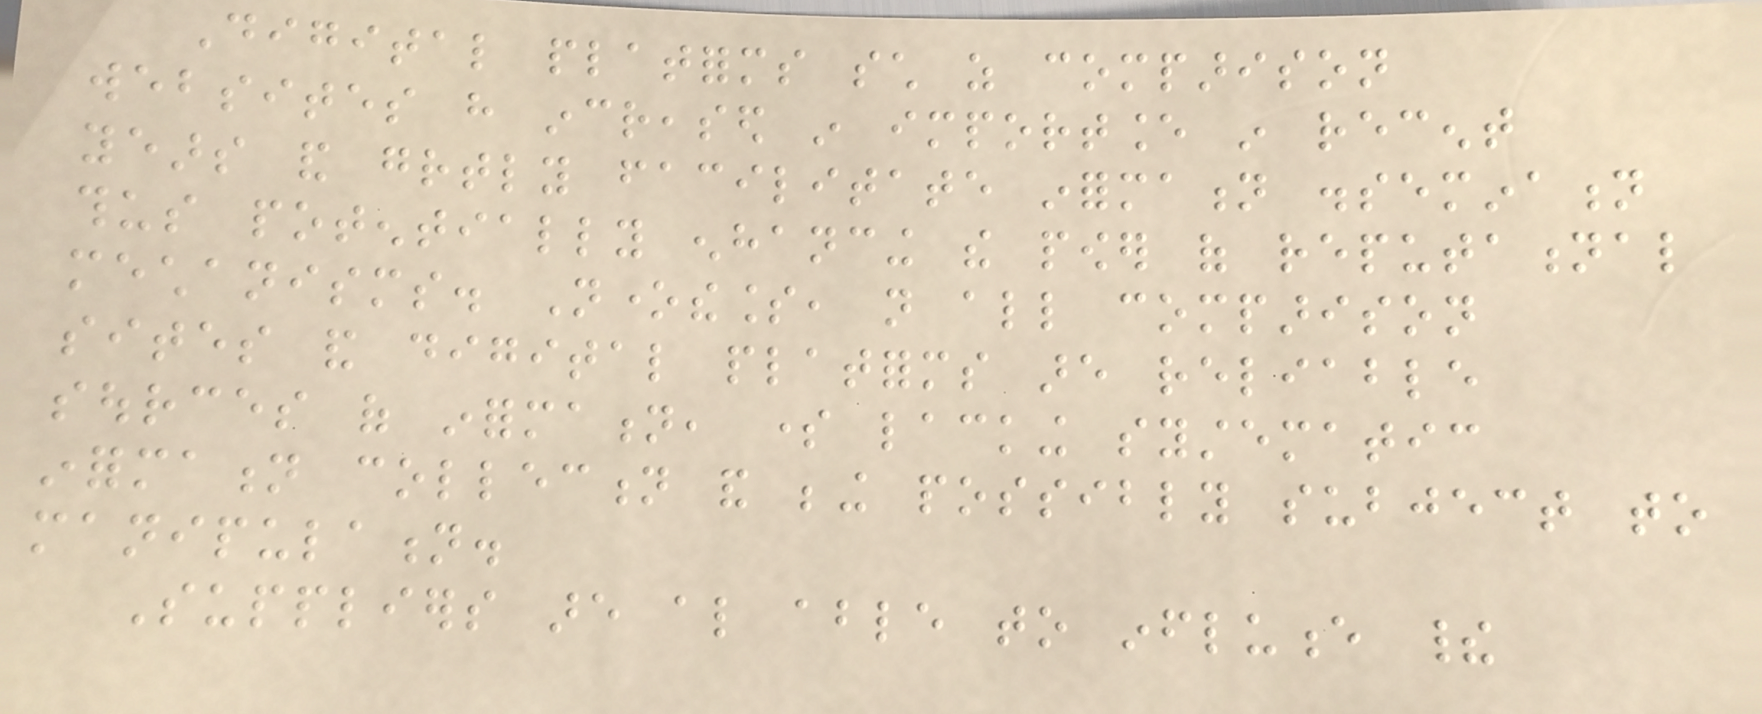Digital platforms such as comparison
websites have increased in importance in recent
years and greatly facilitate information dissemination
thus potentially enhancing the power of reputational
mechanisms. Nonetheless, not all comparison
sites and digital platforms are reliable
sources of information, some lacking systematic
information collection and being possibly subject to
manipulation.
Suppliers are also able to influence their
